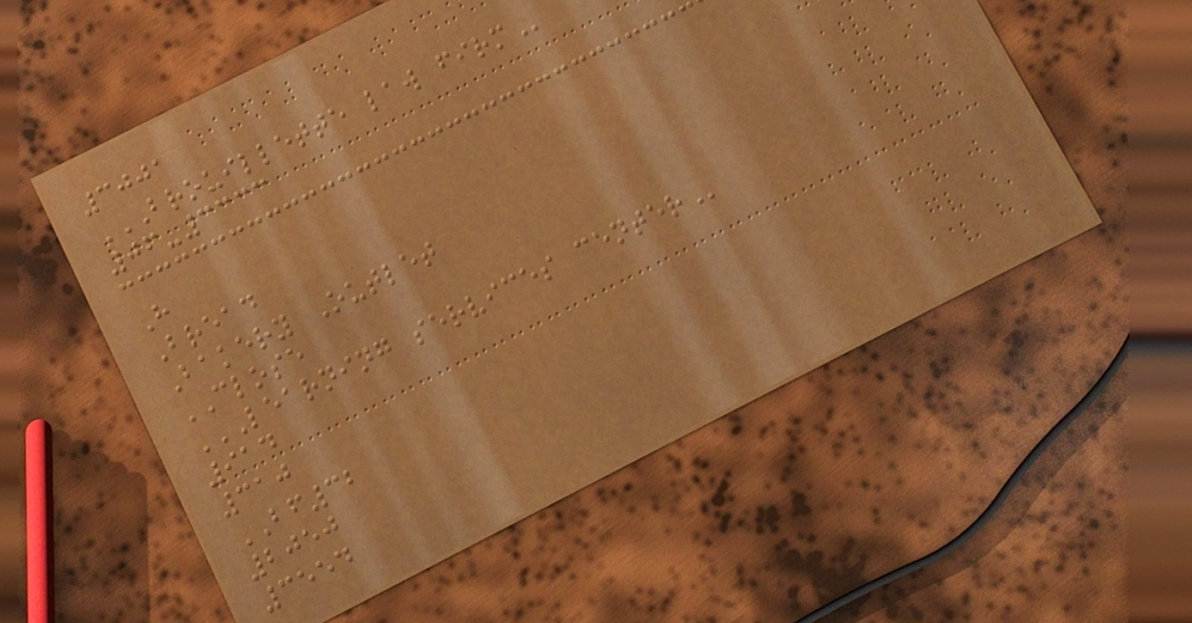3001
BROUILLETTE LAW FIRM
06-3333
H
Bread
Bakery Outlet
CLOSE
LEARNING SERVICES CENTER
914
310
BF32
2050
3554
